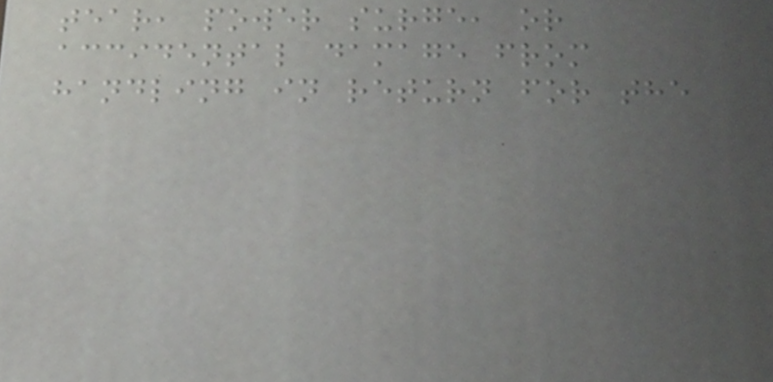tear, power surge, or
accidental damage from
handling in return for the
